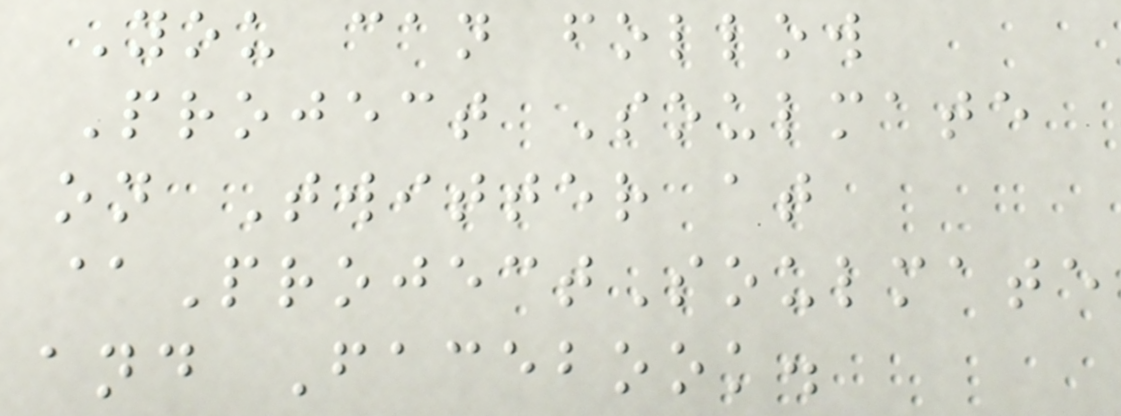You can follow
Project Soulmate
on Twitter at
@ProjectSoulmate
and Facebook.
